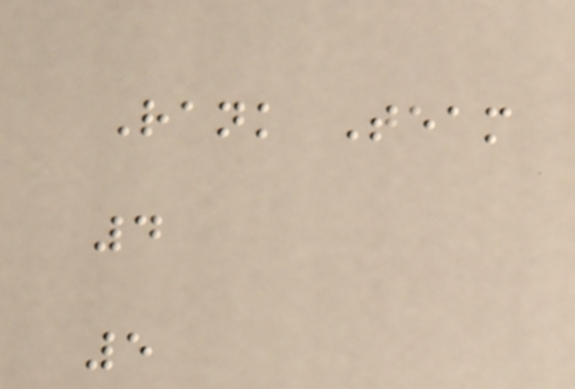Rank Team
4
5
